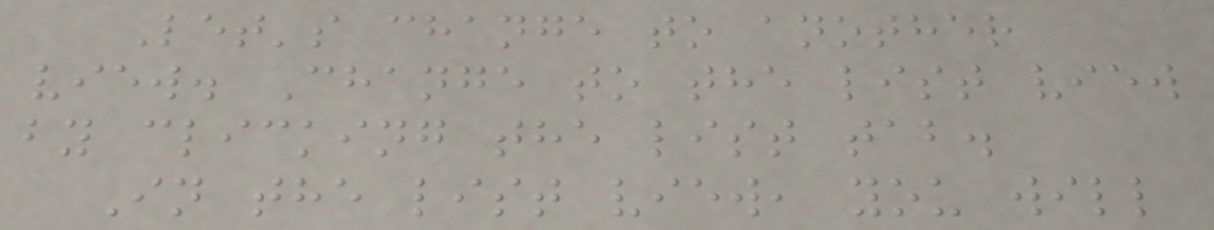Let's change to another
view. Change to the list view
by clicking the list tab.
In the list view, you will
